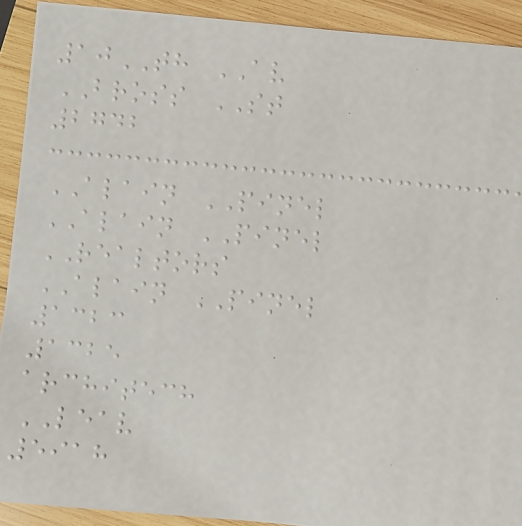10TH AV
BROSS ST
2742
ALAIN PINEL
ALAIN PINEL
REALTORS
ALAIN PINEL
1323
1325
architech
LEAV
5918
